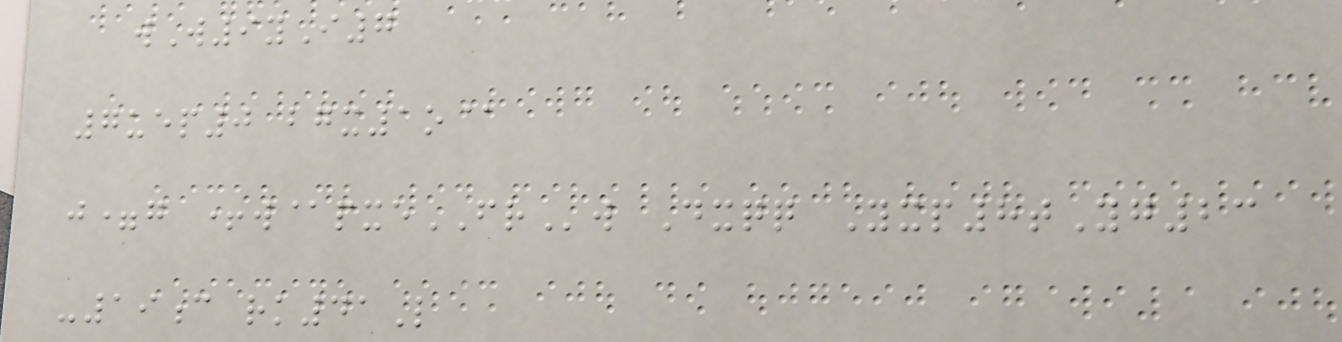wW9yI7
7uep0 bgx1o@
j=g +w@pxeFRw Dxqq Yxp8tYg23
-19c rk41L
